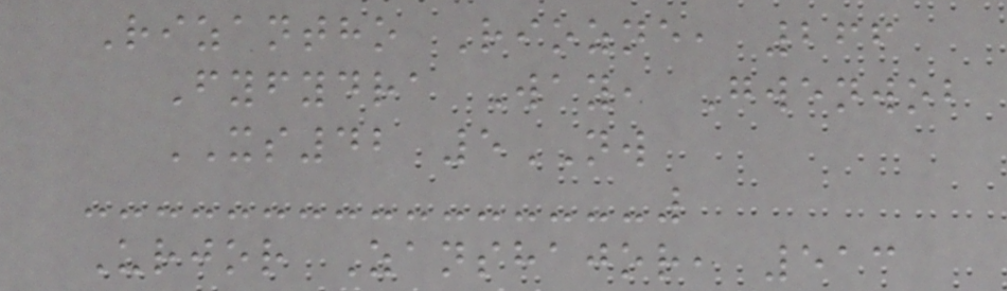Rizantho Riozne, 266
Fyfydra Way, Gwenwob
XS42 5NW
Urjor Zanshajor, 513
